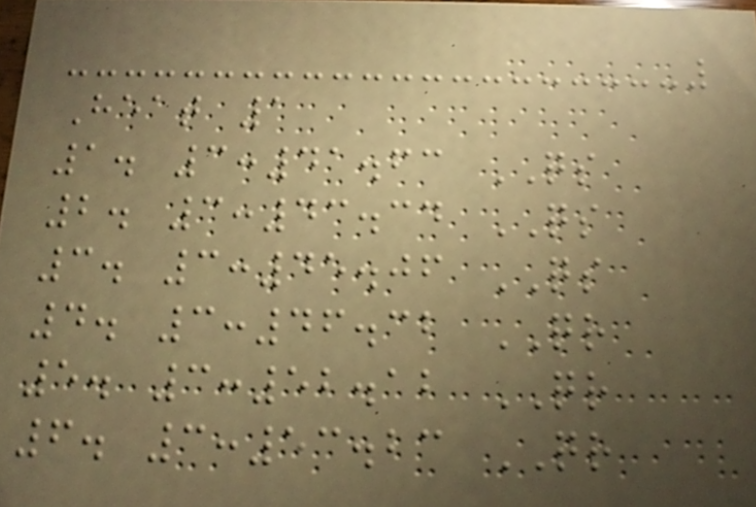Heat 1
1. 3:41.63 QS
2. 3:43.34 QS
3. 3:45.06 QS
4. 3:46.32 QR
5. 3:52.12 QR
6. 3:53.23 QR
